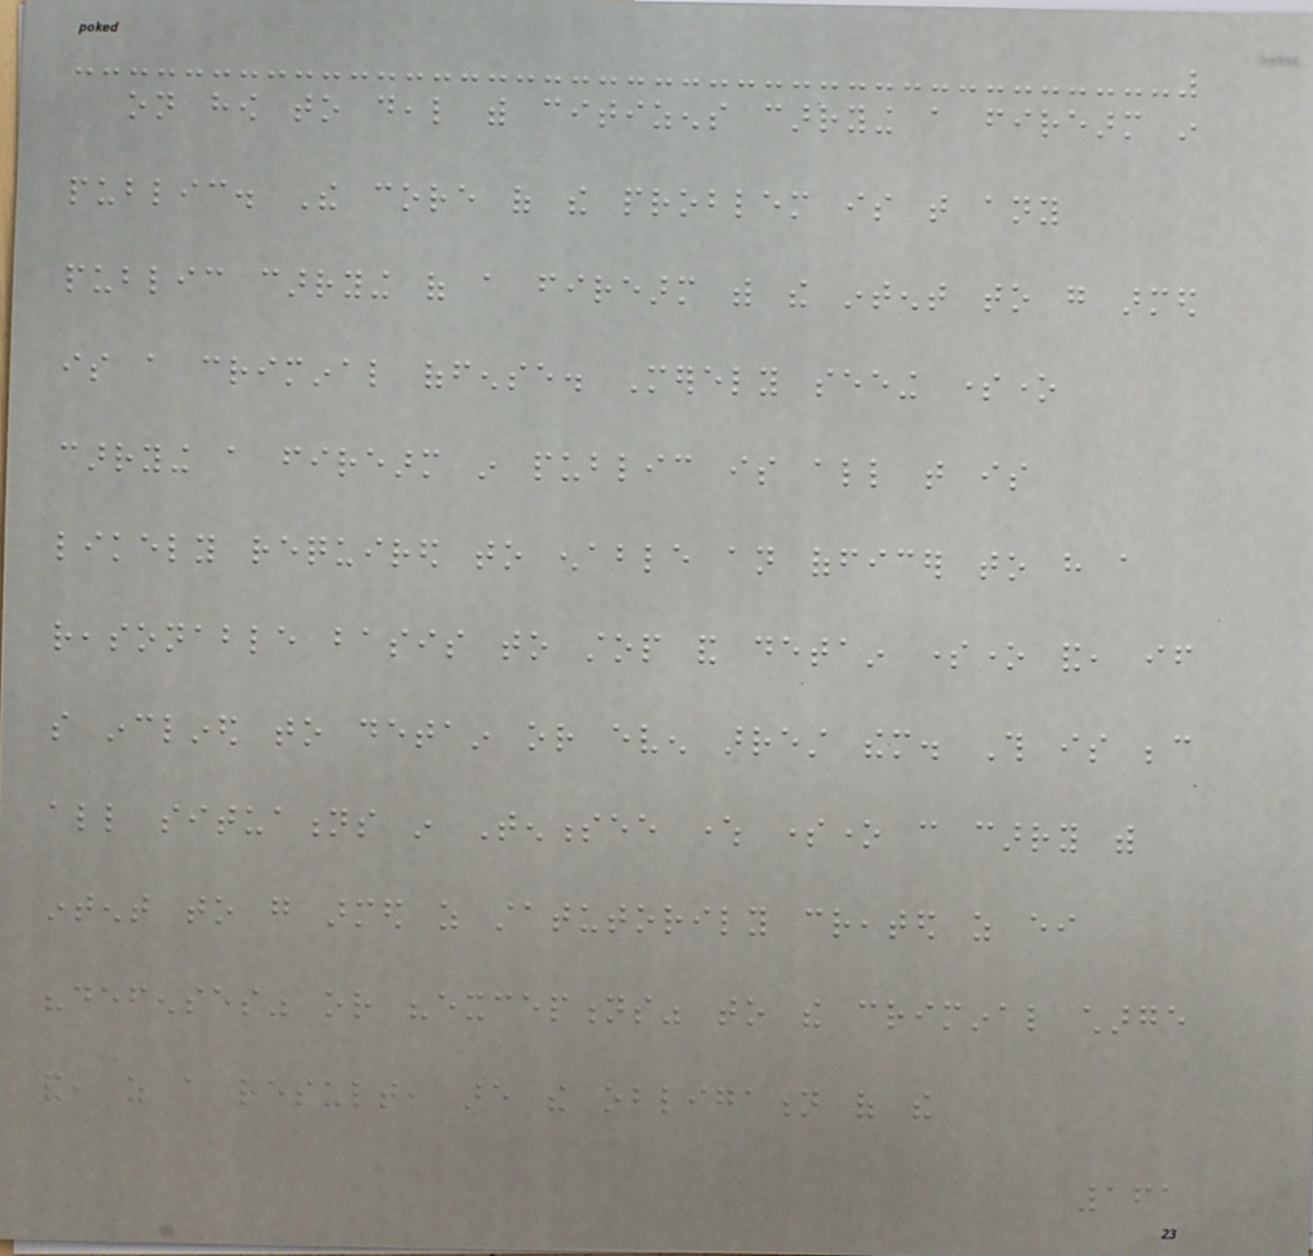on how to deal with citizens carrying a firearm in
public. The core of the problem is that any
public carrying of a firearm with the intent to go armed
is a criminal offense. Merely seeing someone
carrying a firearm in public is all that is
likely required to enable an officer to have a
reasonable basis to stop and detain someone and, if
so inclined to detain or even arrest them. This is because
all situations in Tennessee where someone can carry with
intent to go armed as statutorily created as either
"defenses" or "exceptions" to the criminal charge
and, as a result, are the obligation of the
161
